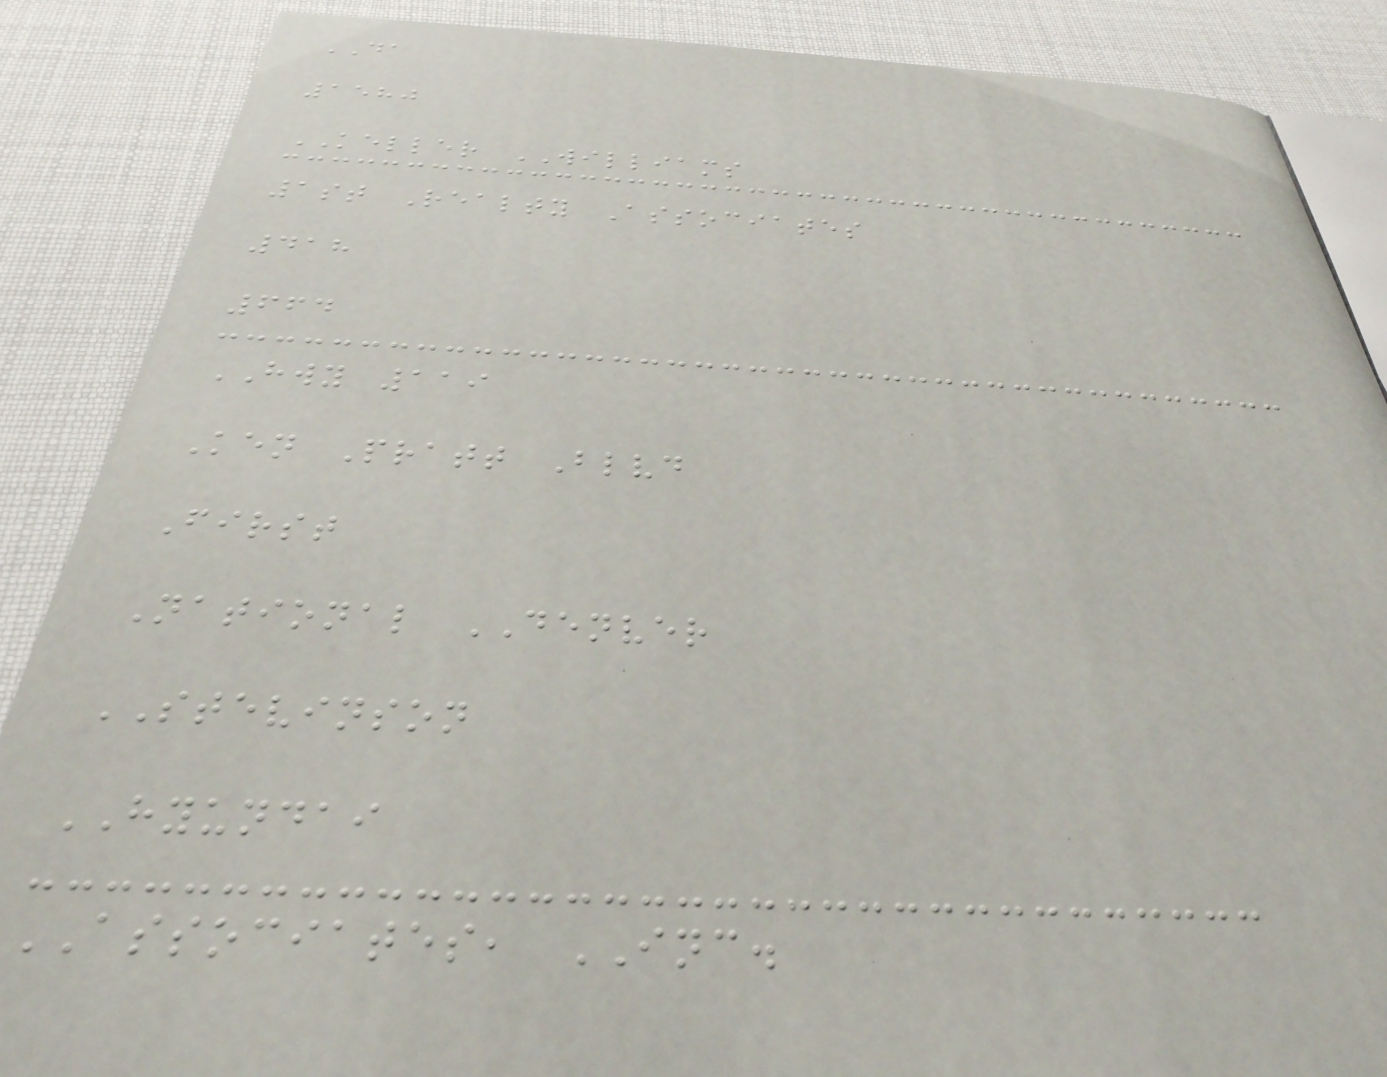DA
1580
KELLER WILLIAMS
1st Realty Associates
418
664
HWY 119
Ken Pratt Blvd
First
National DENVER
STEVINSON
HYUNDAI
ASSOCIATES, INC.
